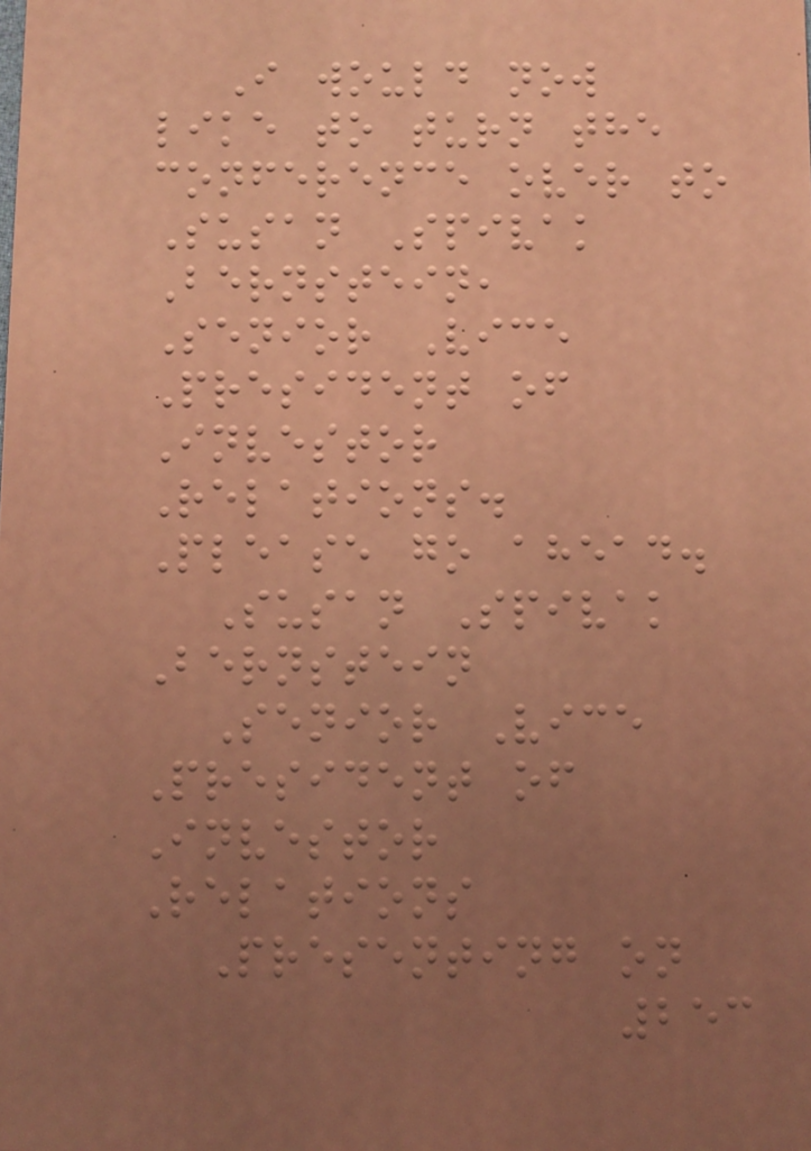I would now
like to turn the
conference over to
Susan Spivak
Bernstein,
Senior Vice
President of
Investor
Relations.
Please go ahead.
Susan Spivak
Bernstein
Senior Vice
President of
Investor
Relations
Presenting on
253
